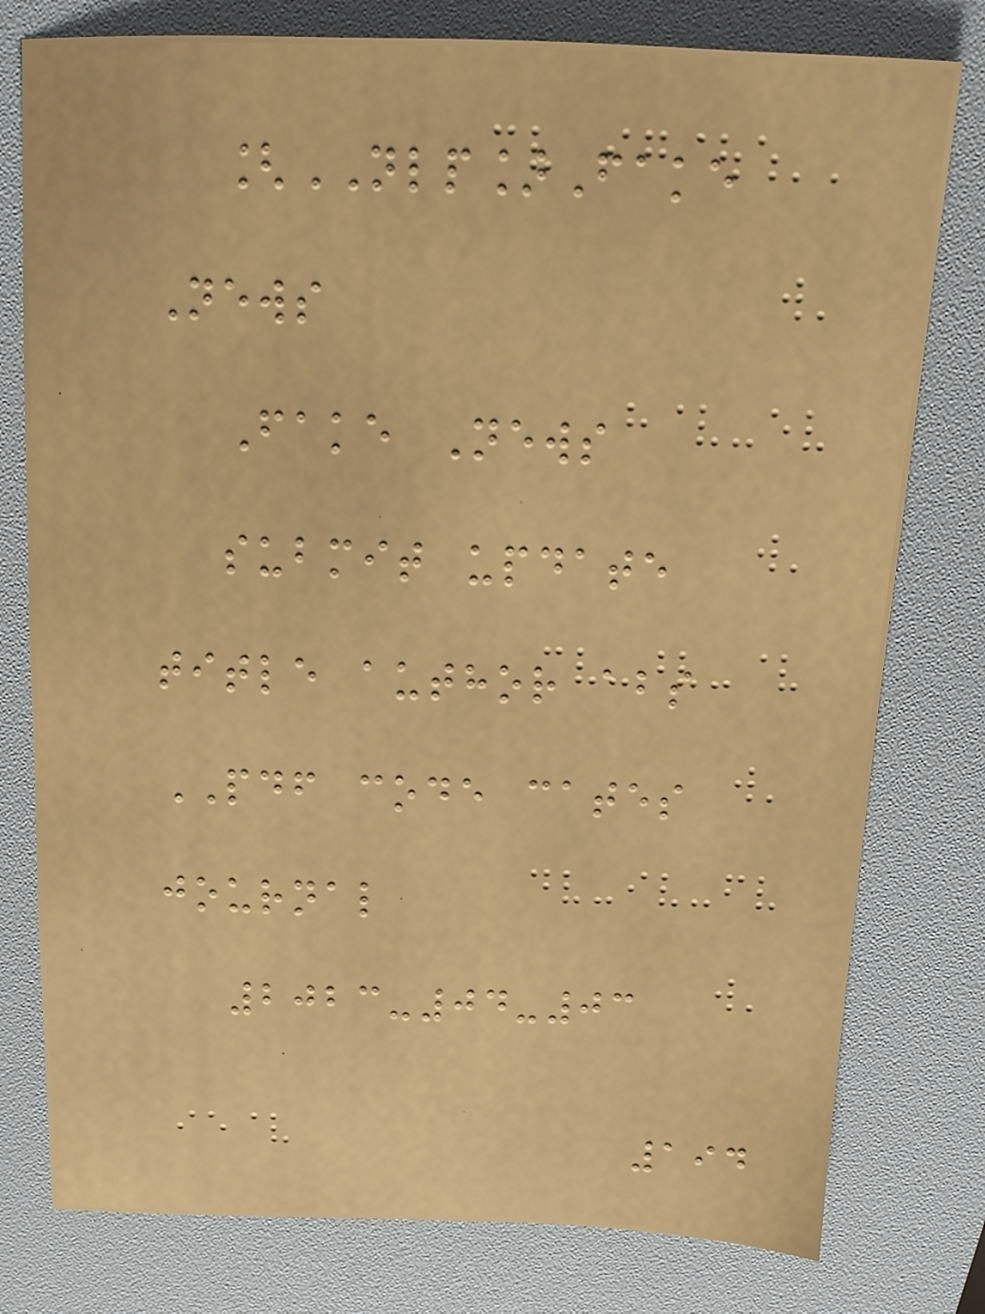[NLP]Fake
News
Fake News
submit update
title author abs
PDF code cates
journal
2023-04-03
194
